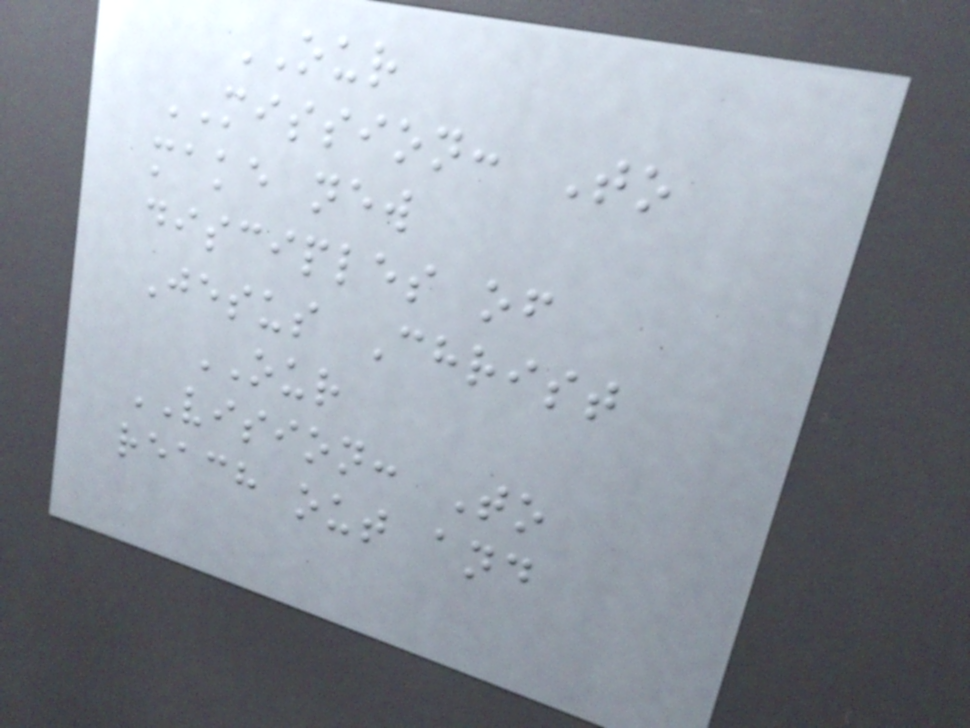OUR
MISSION: To
make new
disciples of
Jesus Christ
OUR
VISION: To
reach out and
